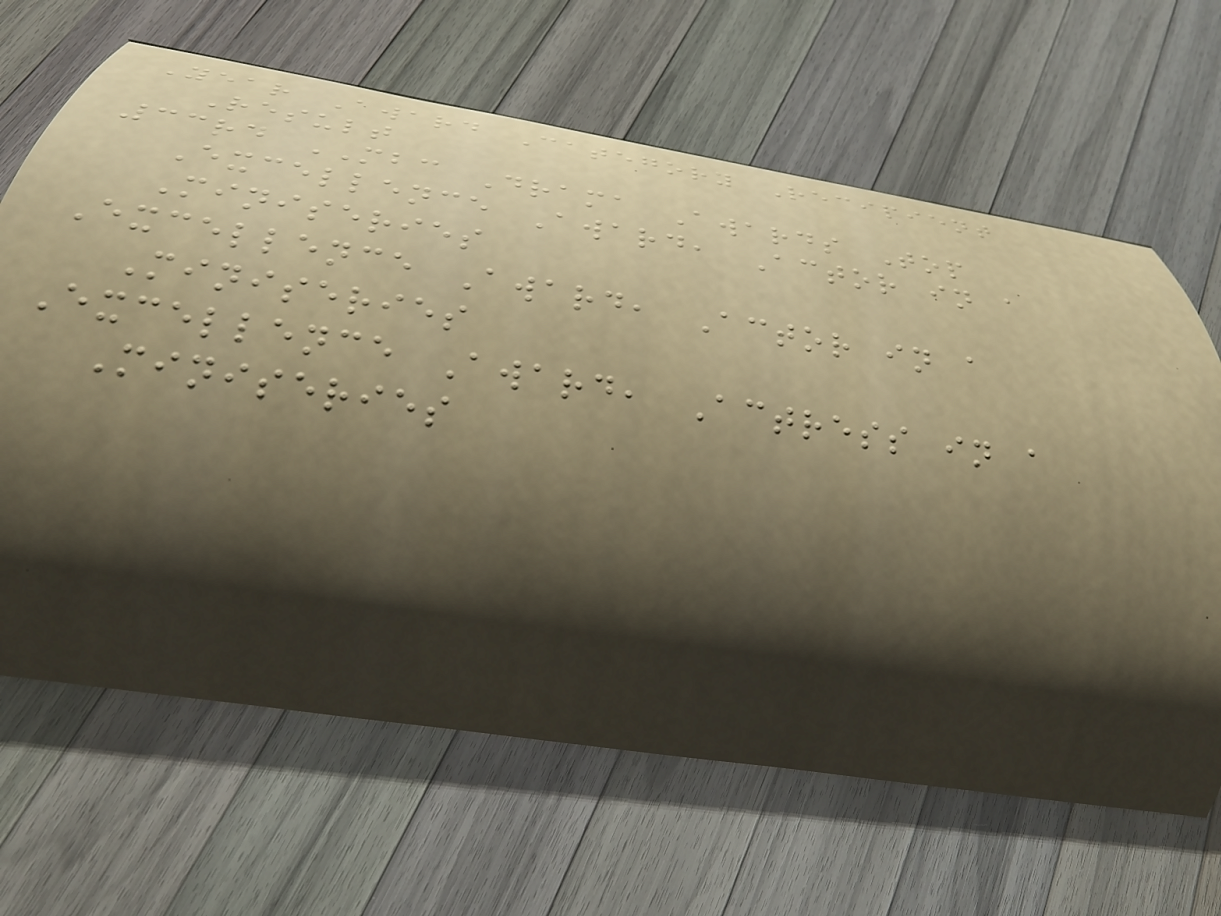Year Award Category Recipient
Result
33rd MBC Drama Awards Top
Excellence Award, Actor in a
Miniseries
Excellence Award, Actor in a
Miniseries
Excellence Award, Actress in a
Miniseries
